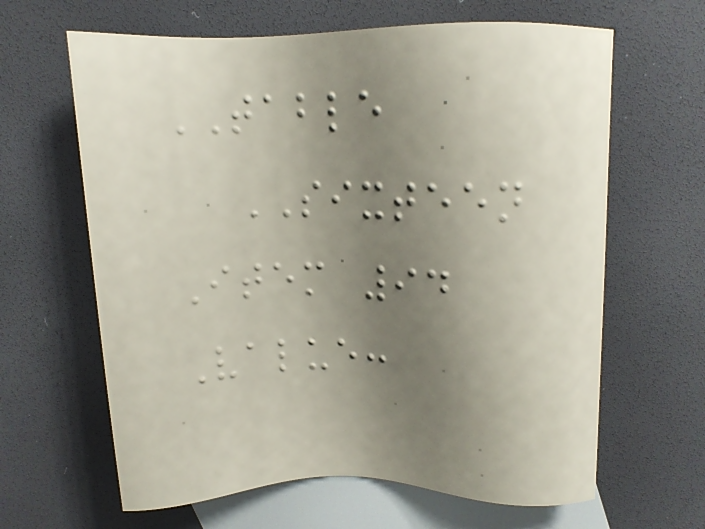TABLE
SIXTEEN
Item 94
Value:
